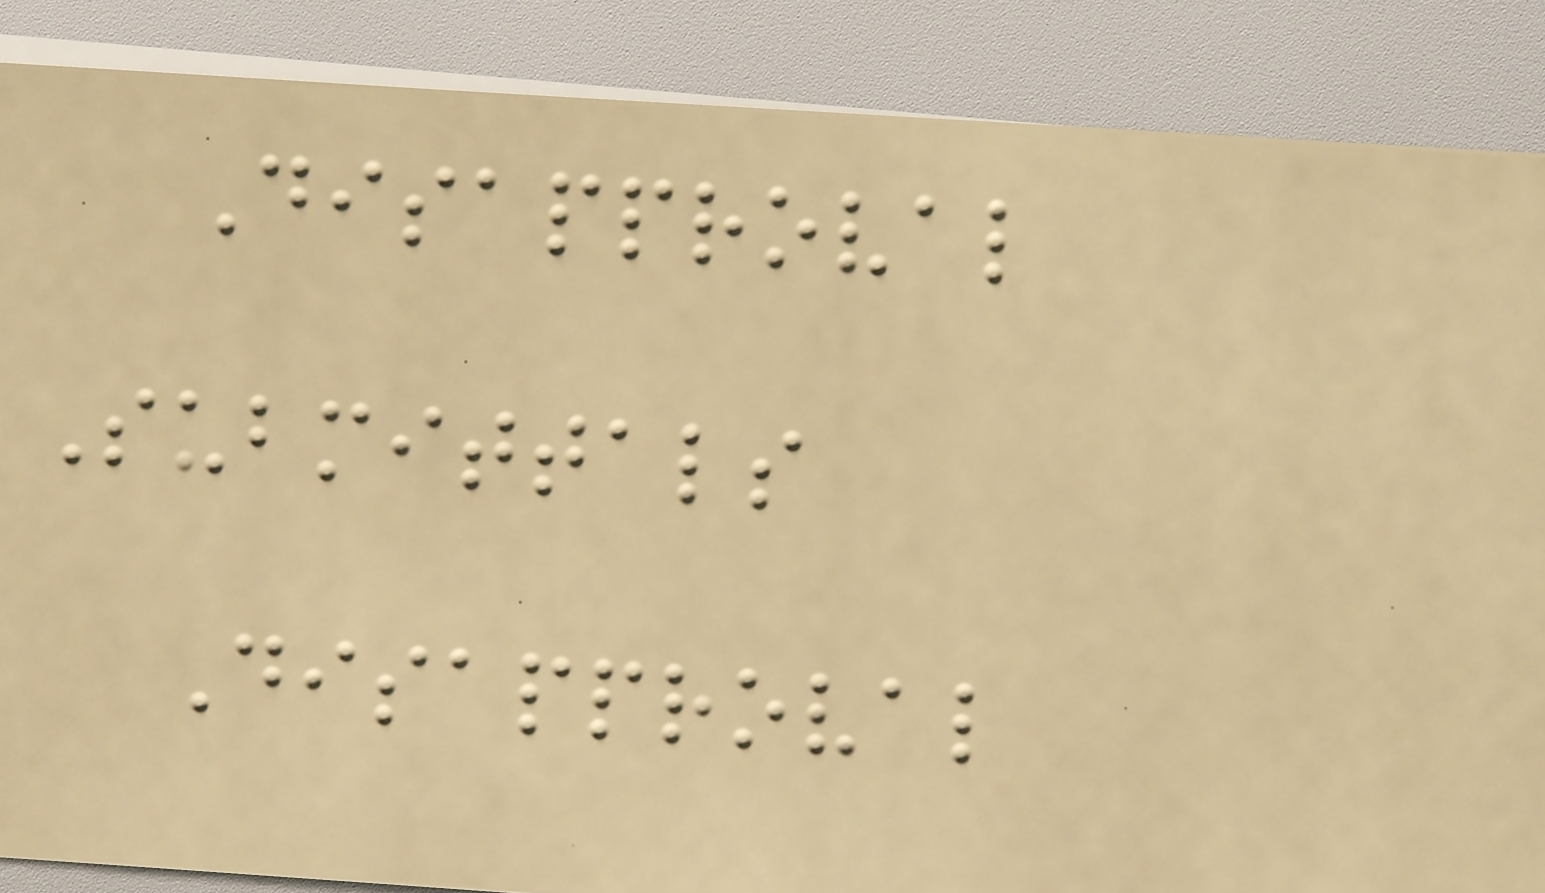Disapproval
Submittals
Disapproval
